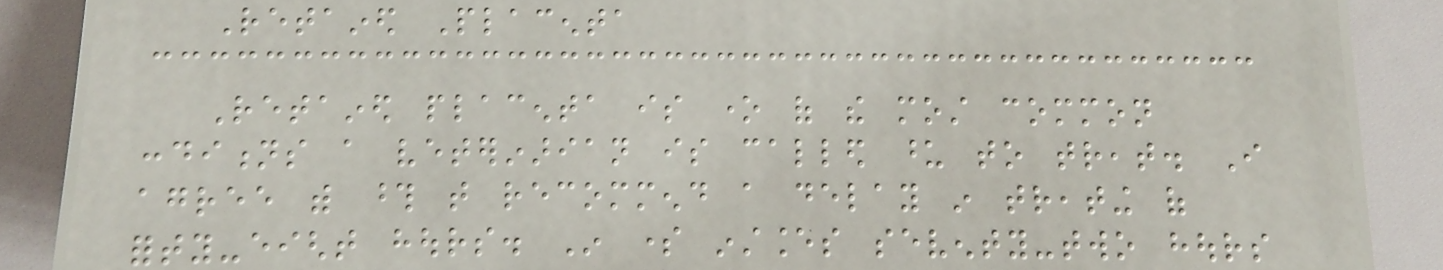Retained Placenta
Retained placenta is one of the most common
conditions a veterinarian is called upon to treat. I
agree with those that recommend a delay in treating of
forty-eight hours. In some instances seventy-two hours
